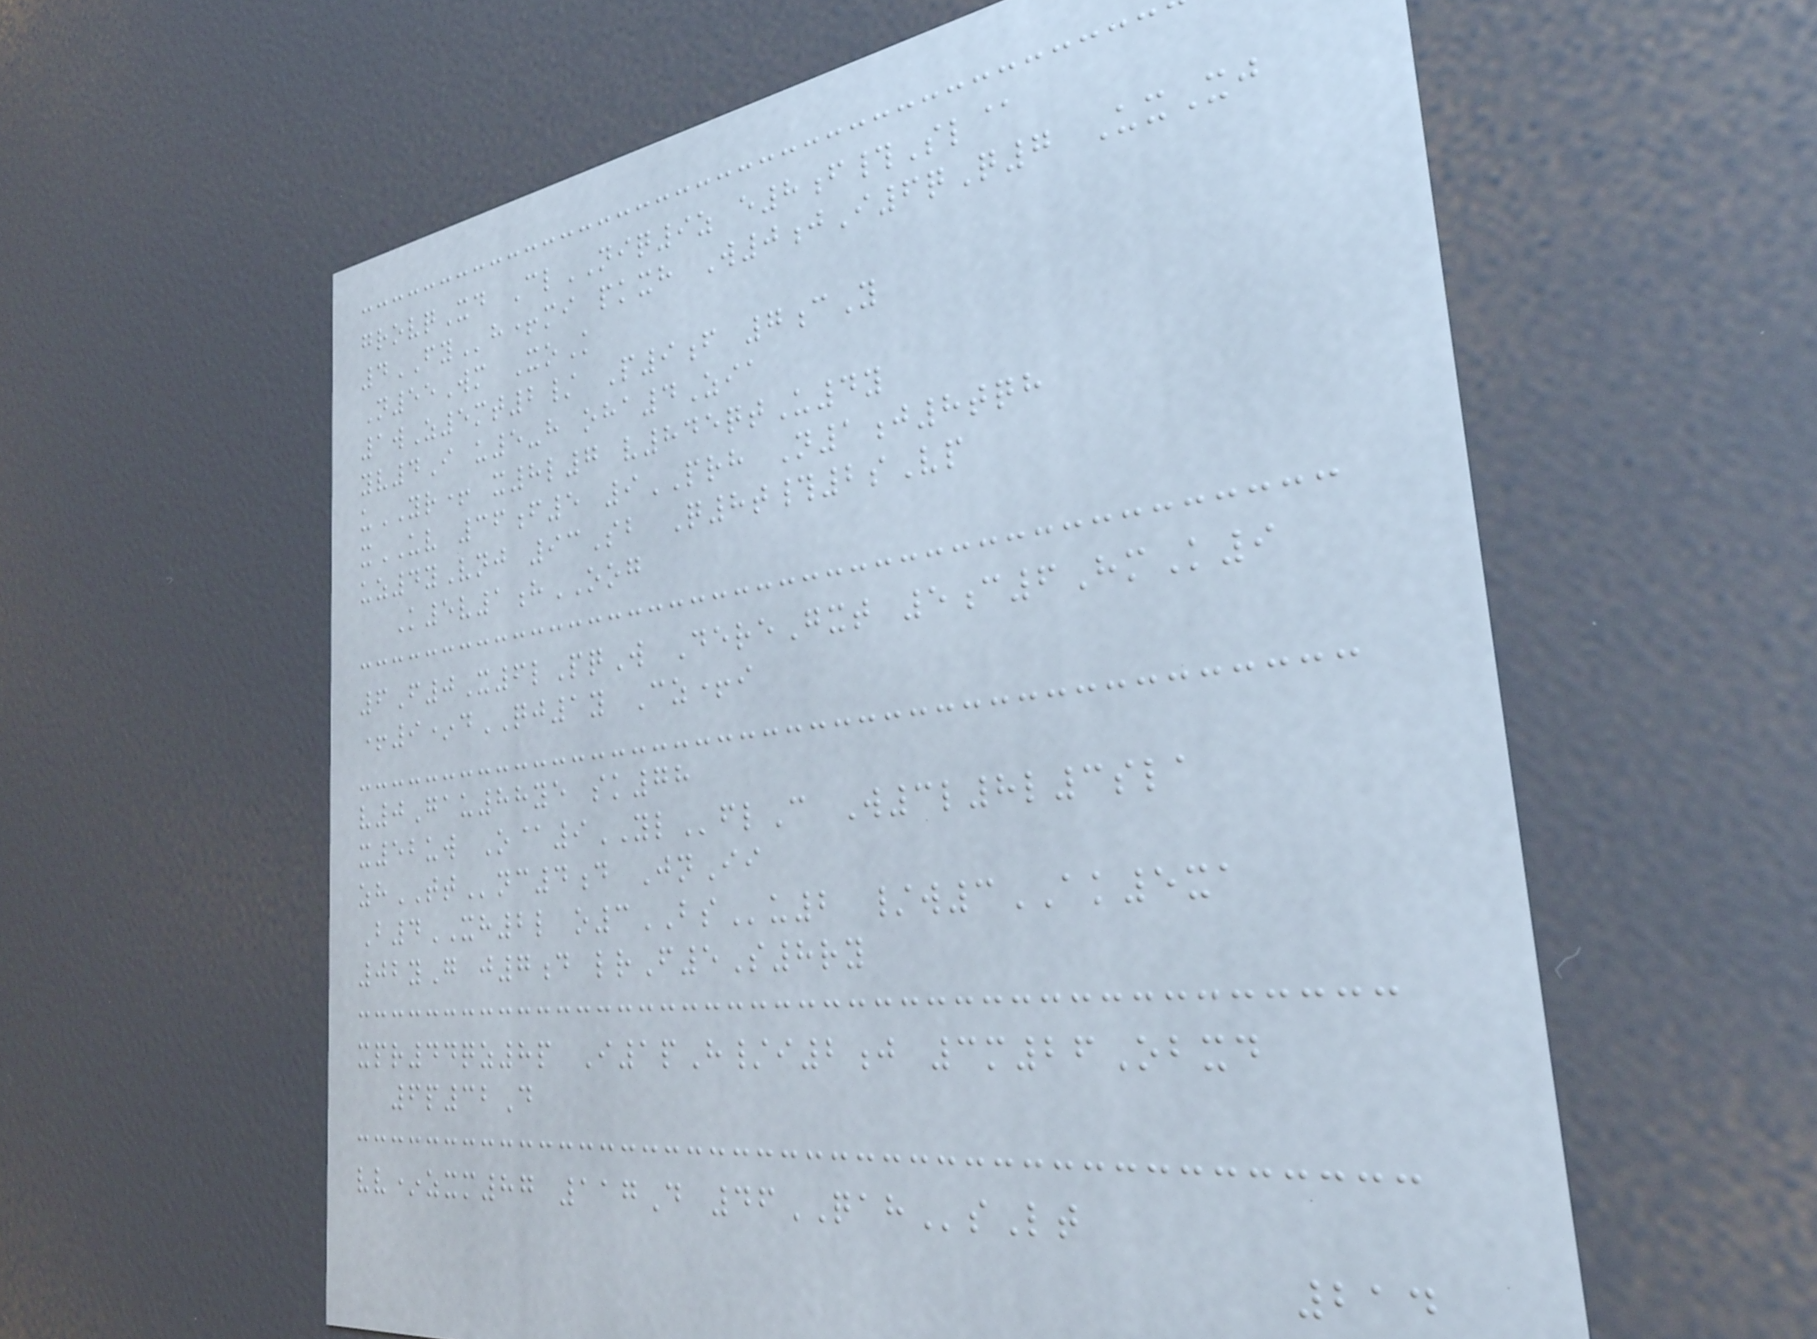grovqXd ClNIQ9z e8f#Sl@
4FYh+mi pkxh W0jI6qQ7 UxXj
N55Wm XoK
1wZ5mt2/ P9f 7cY
yv4I u5-h oha4Zia
uYR+ x8l7 v845qtU4y
xUV 36f5 9PRH N1j8tqh
uz4yVnj 93Sb Q8t#2sVp
K5v1hOOG
6F0X6lPqW DereGxt 5c6HmK9
+9*dQJ1y Cz+i
v0Gau88ye sk78
x52uw O@9YLflC W3l8l3sla
zhTTnc4d JnIi
B4XH2l o3BSu2 /w3AK5xa
02yG j7d lrF5S8ry
xpr44qz8p I1pH/i2j 3m26Obxd
6p32D
vv*zxm87 117D 46QAHsLt
214
